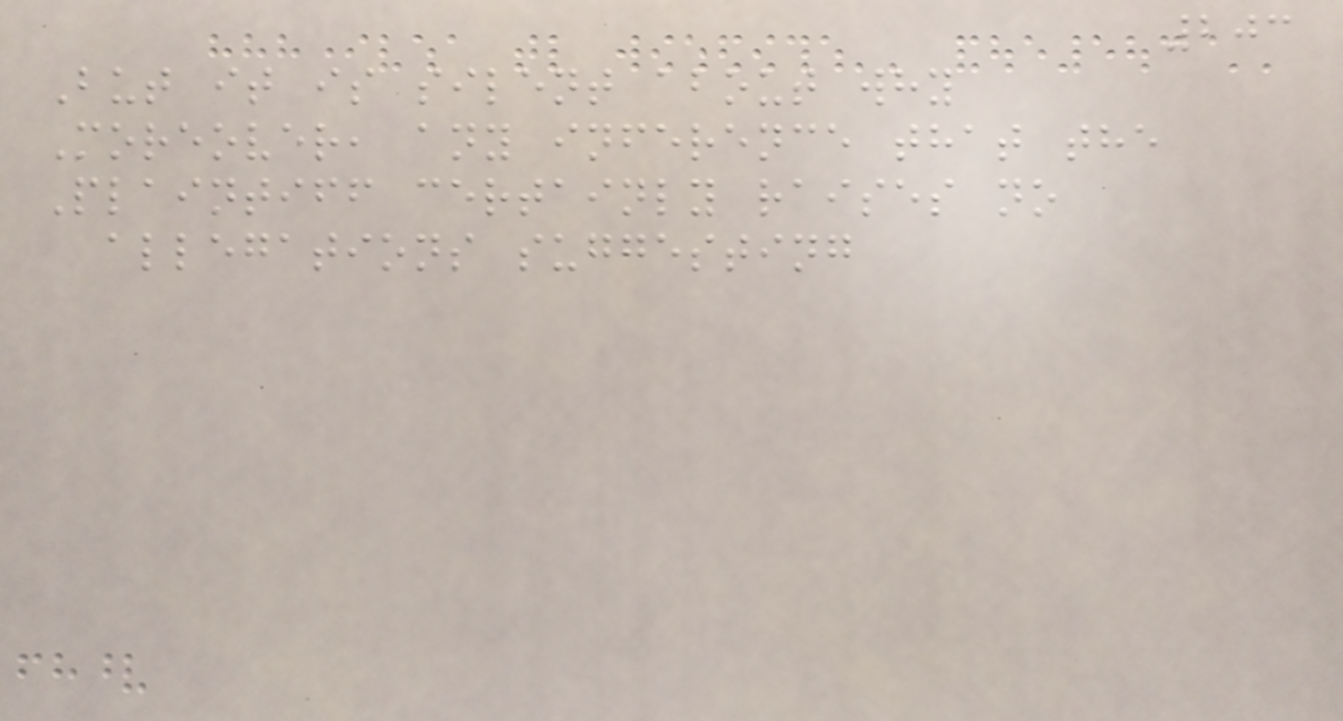203
But it is silent about why
Moreover, any inference that the
Plaintiff certainly raises no
allegations suggesting
